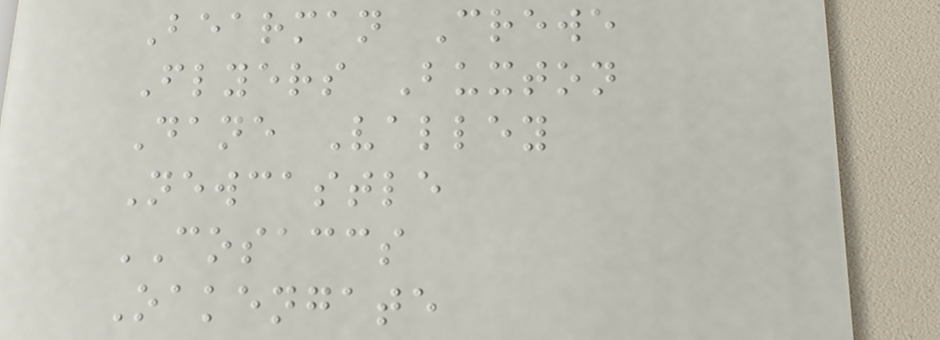Bearman Crewe
Flyers Buxton
Dane Valley
Newcastle
COSACCS
Oakengate
